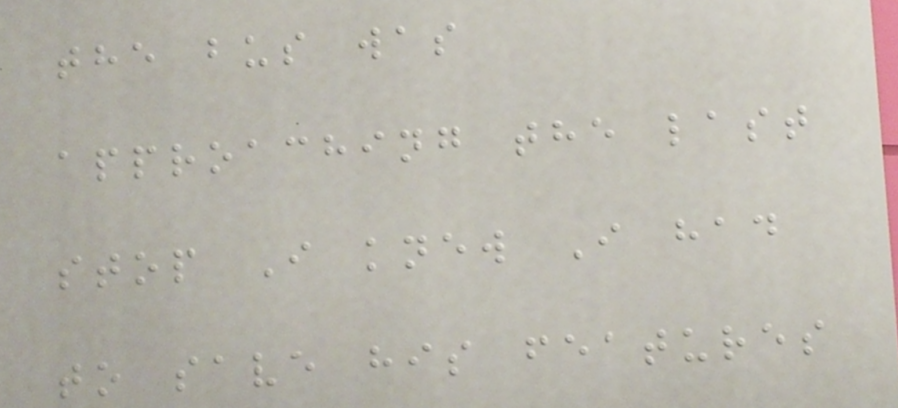the bus was
approaching the last
stop I knew I had
to save his features
